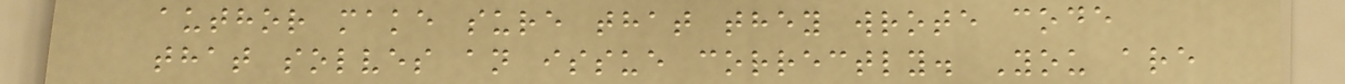author make sure that they wrote code
that solves an issue correctly. You are
